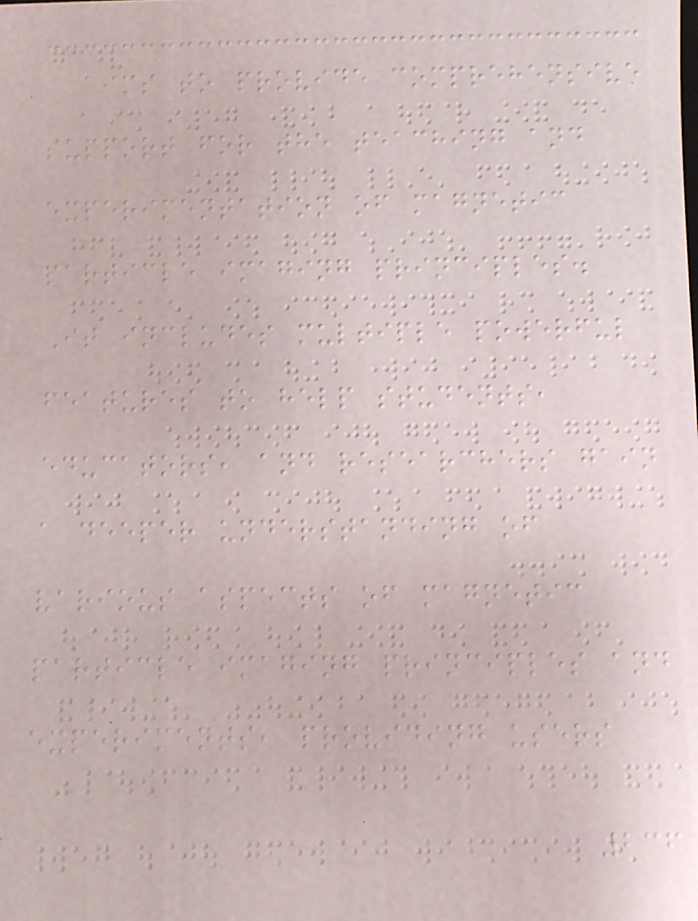aims to provide comprehensive
support for the teaching and
experimentation of magnetic
particle imaging principles.
It includes multiple powerful
features to help students,
educators, and researchers gain
a deeper understanding of
various aspects of magnetic
particle imaging principles and
experiments, providing users
236
